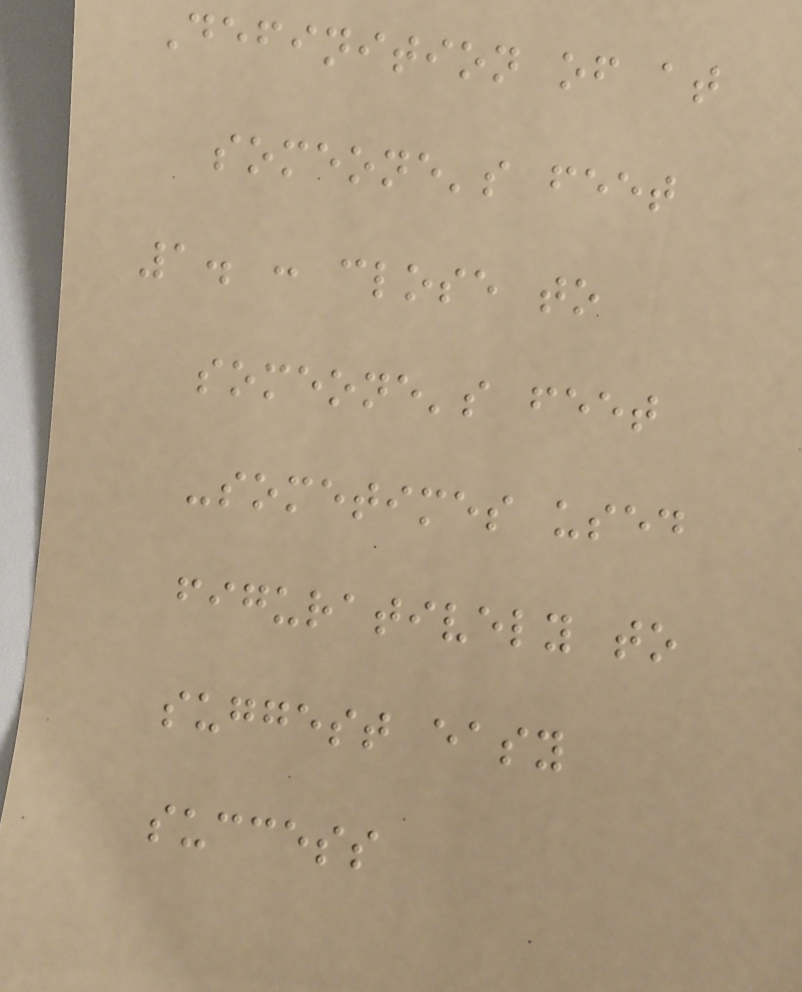Definition of at
someone's feet
1. : close to
someone's feet
-sometimes used
figuratively to
suggest easy
success
